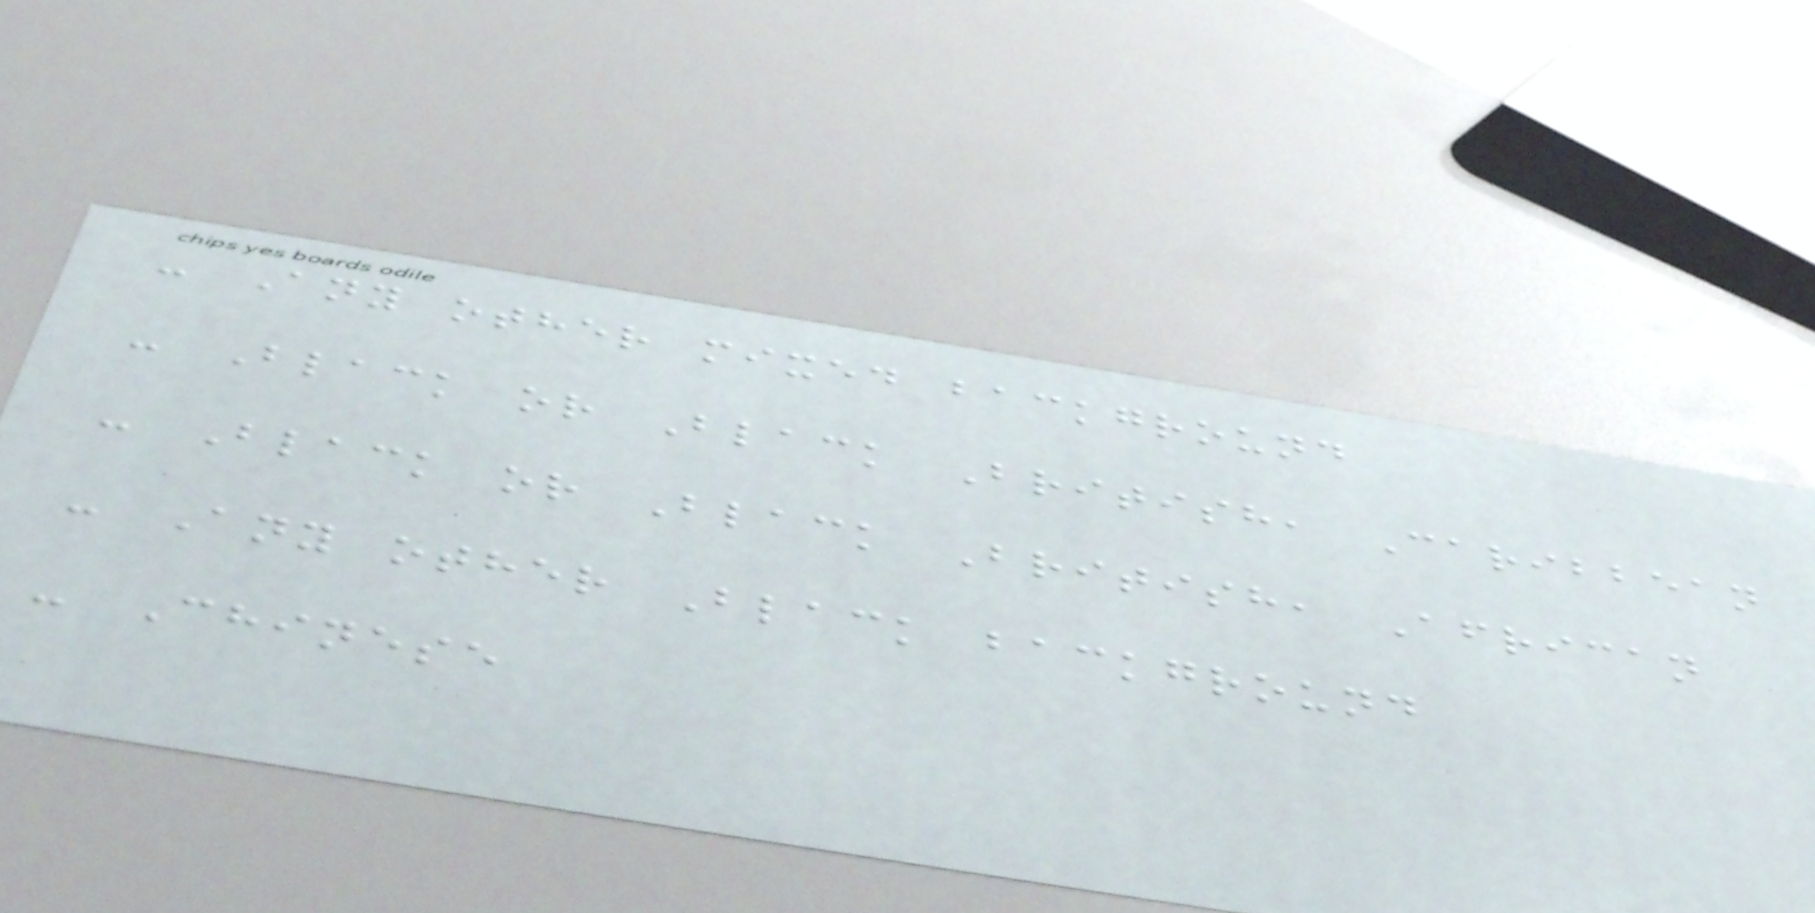- Any other mixed background
- Black or Black British, Caribbean
- Black or Black British, African
- Any other Black background
- Chinese
